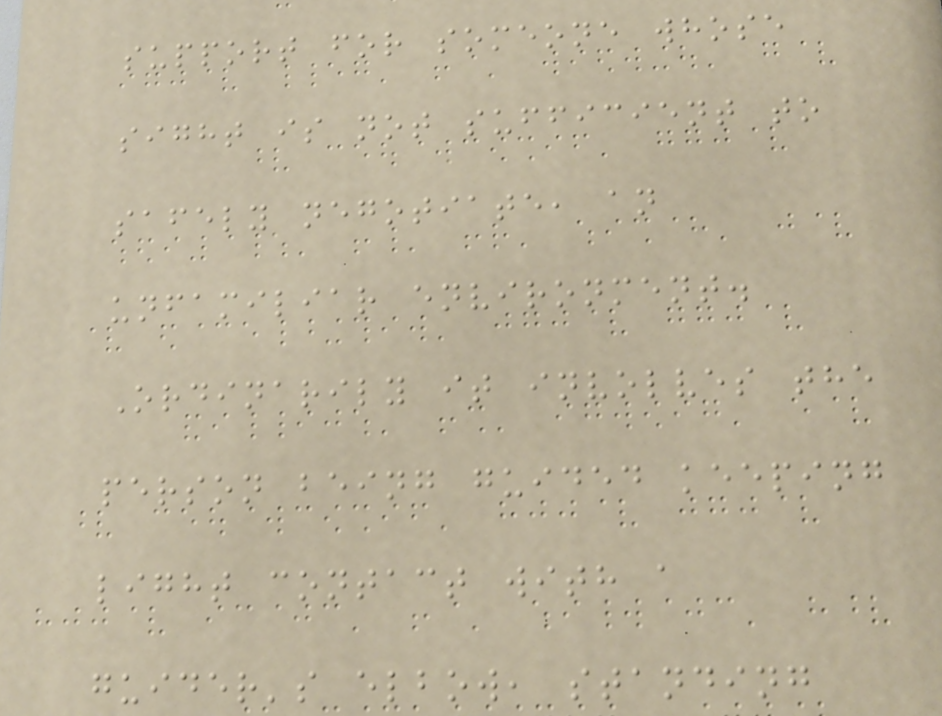support for someone whose
sight is not sufficient to
safely negotiate, an
unfamiliar environment.
Ordinarily it involves the
person being guided keeping
light contact with a
guider's elbow, standing
